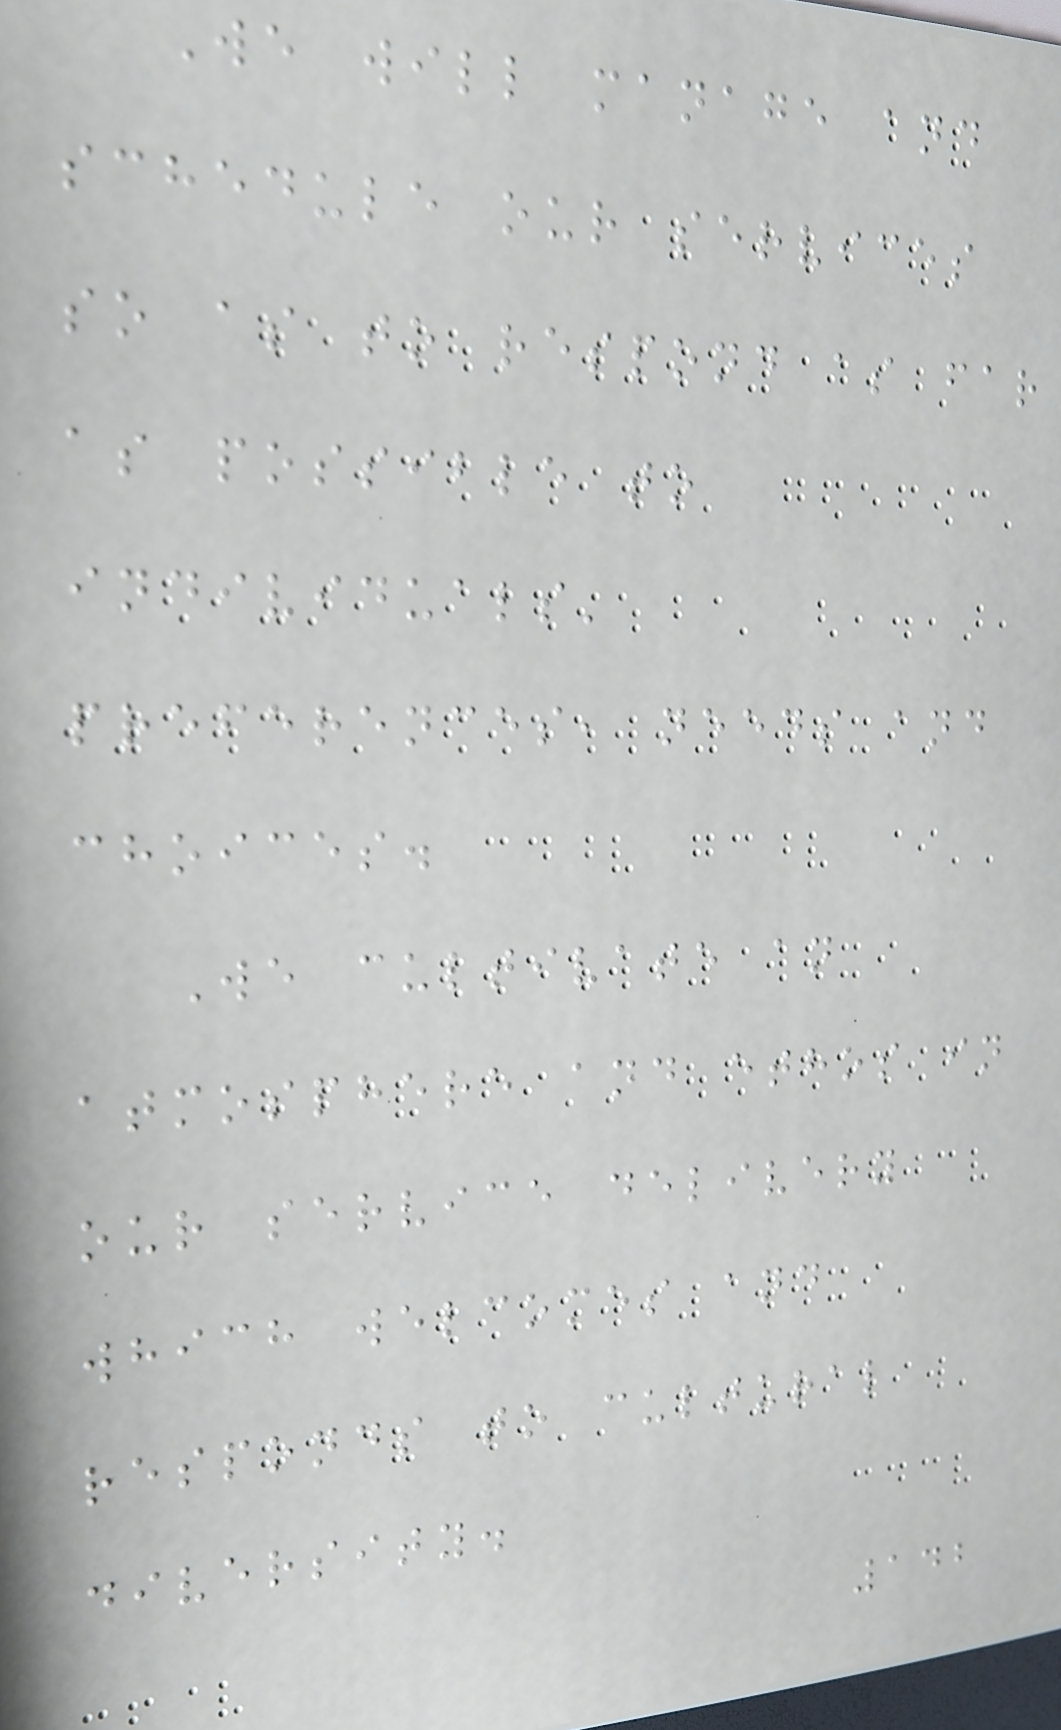We will manage and
schedule our services
so as to respond as far
as possible to
individuals'
preferences, needs and
choices.
We cultivate an
atmosphere and ethos in
our service delivery
which welcomes and
responds to cultural
diversity.
142
